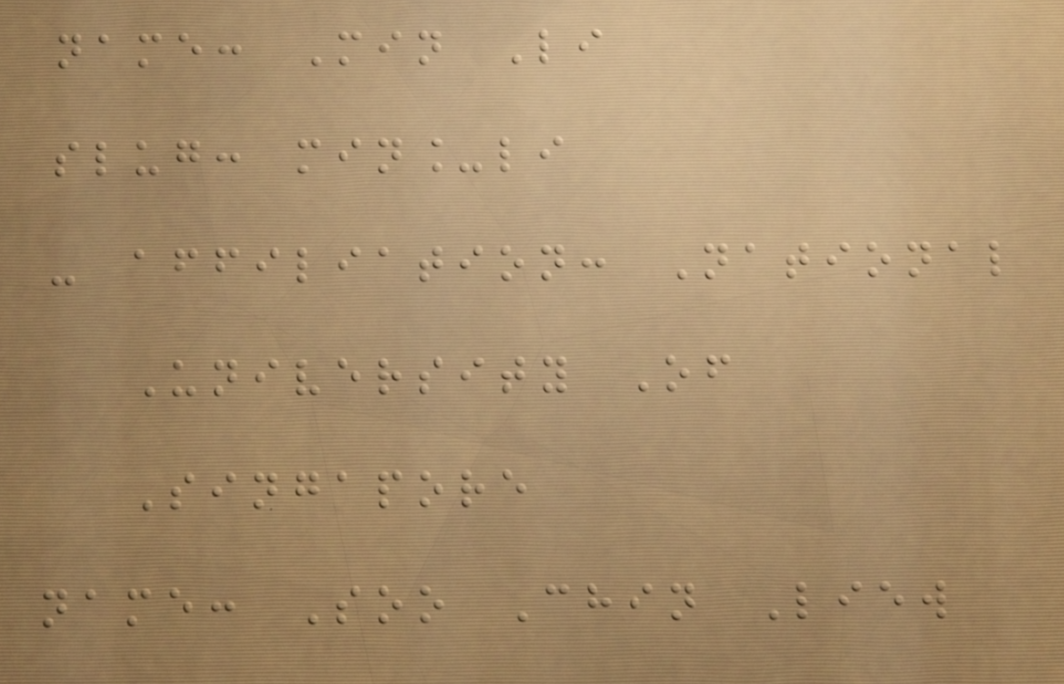name: Min Li
slug: min_li
- affiliation: National
University Of
Singapore
name: Soo Chin Liew
